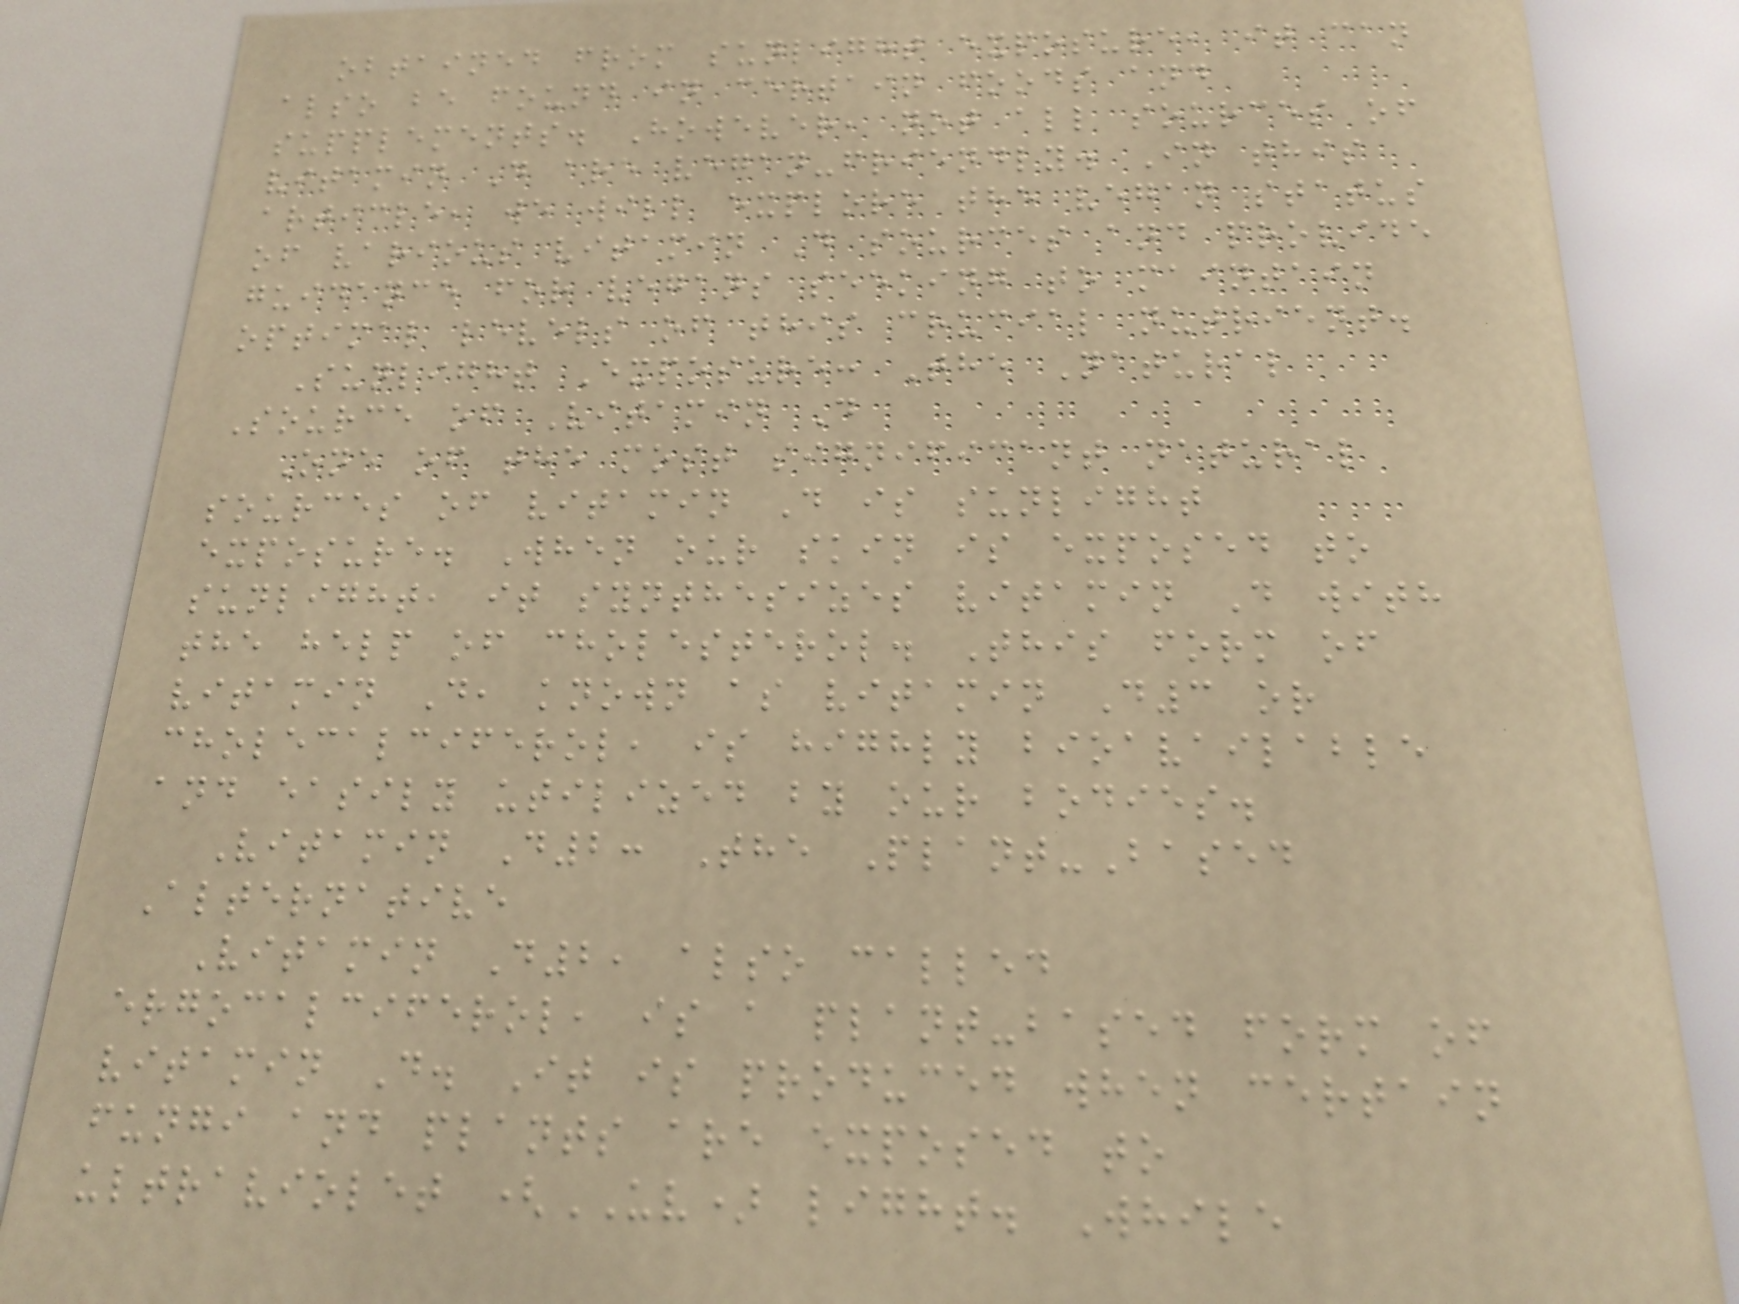obtained from sunlight exposure, it can
also be found in certain foods and
supplements. However, not all sources of
vitamin D are vegan-friendly. In this
article, we will explore the vegan status
of various vitamin D sources and provide
guidance for vegans seeking to maintain
optimal levels of this crucial nutrient.
Sunlight Exposure: The Natural
Source of Vitamin D
One of the most significant natural
sources of vitamin D is sunlight
exposure. When our skin is exposed to
sunlight, it synthesizes vitamin D with
the help of cholesterol. This form of
vitamin D, known as vitamin D3 or
cholecalciferol, is highly bioavailable
and easily utilized by our bodies.
Vitamin D2: The Plant-Based
Alternative
Vitamin D2, also called
ergocalciferol, is a plant-based form of
vitamin D. It is produced when certain
fungi and plants are exposed to
ultraviolet (UV) light. While
